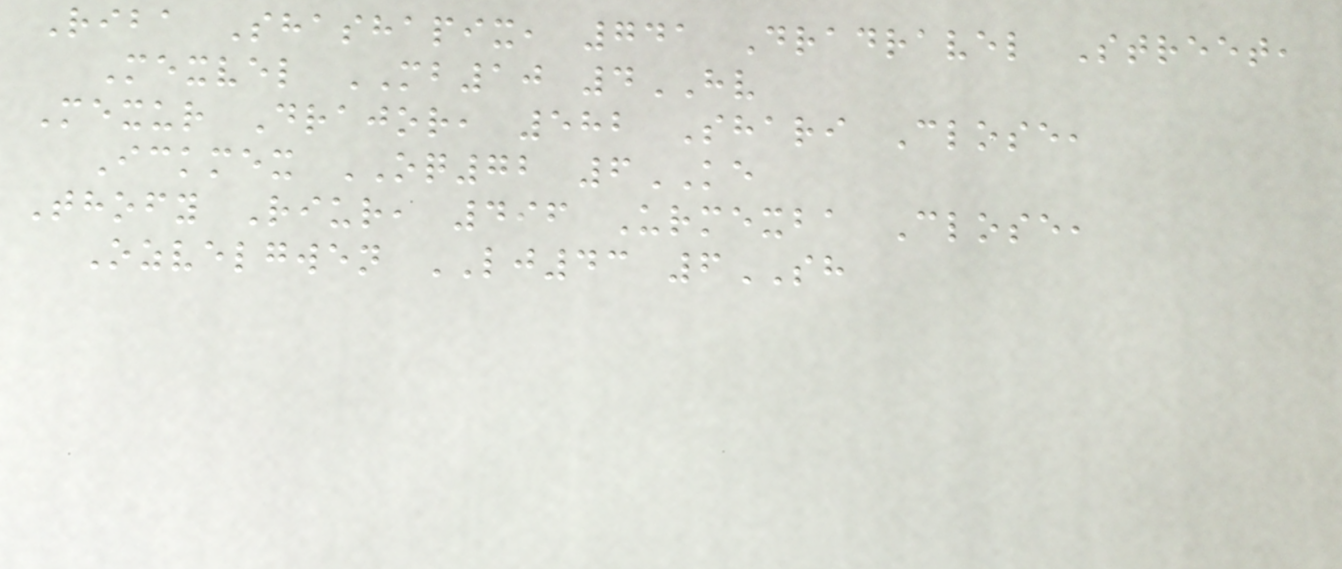Riba Shashapix, 741 Dradravel Street,
Mexvel MB10 4HV
Mexur Drajor, 582 Shari Close,
Ickmex OQ72 6KE
Thofy Riur, 496 Urmexba Close,
Ozvelgwen LJ43 6SH
